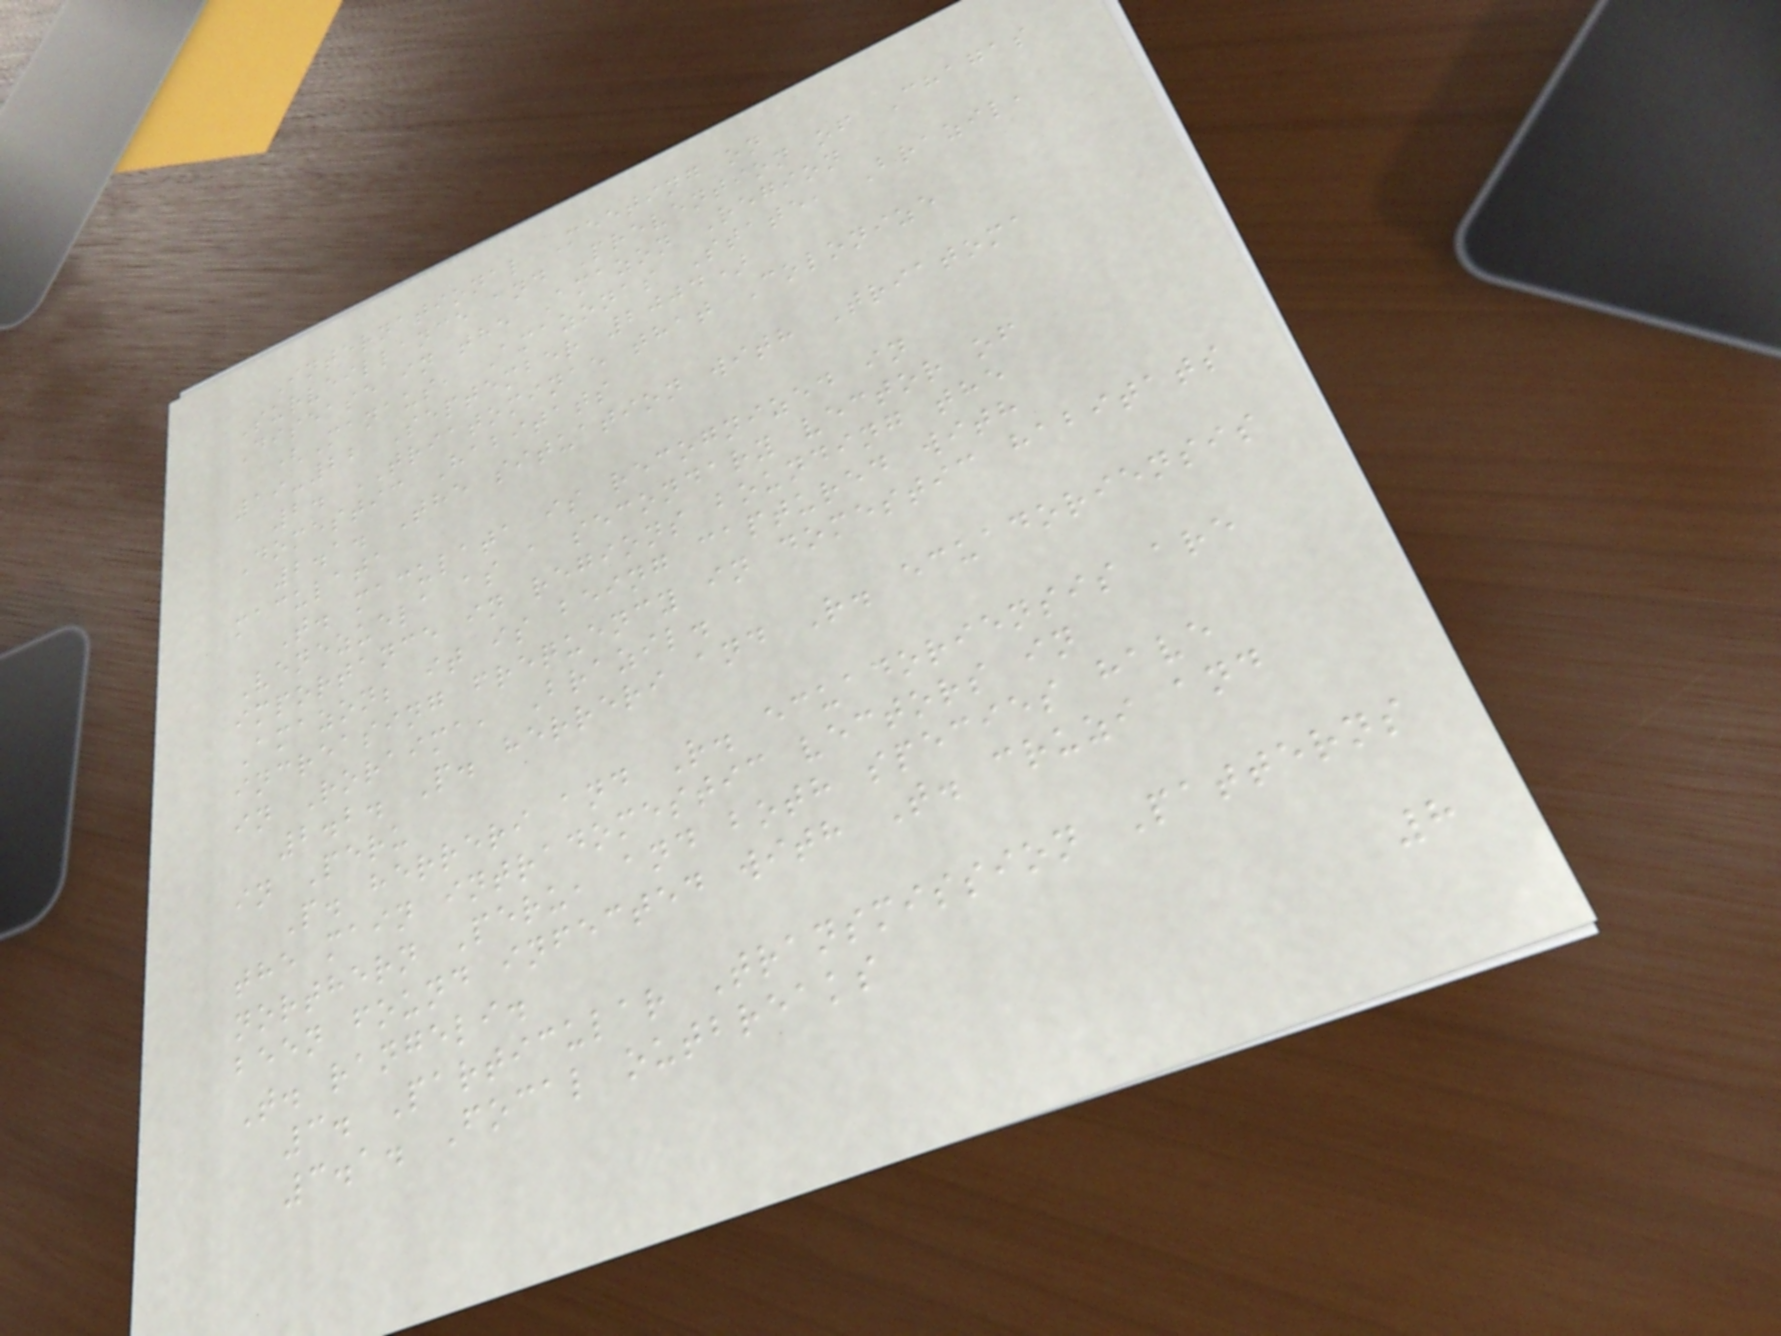International Meeting on
Surveillance and Prevention of Chagas
Disease in the Amazon Region
(Manaus, Amazonas State, Brazil,
19-22 September 2004)
2. TRIATOMINAE that Colonize
Domestic Habitats
2.1. The situation with Triatoma
maculata
T. maculata is recognized in
Venezuela as a secondary vector of
importance in regions bounding the
Amazon; it is being captured with
increasing frequency in domestic habitats
in Roraima, Brazil.
2.2. P. herreri and R. ecuadoriensis
in Peru
P. herreri and R. ecuadoriensis are
the main intradomestic vectors in
northern Peru, and both species have
been found infected with T. cruzi and
T. rangeli.
3. Particular Transmission Patterns
3.1. Focal outbreaks
8
